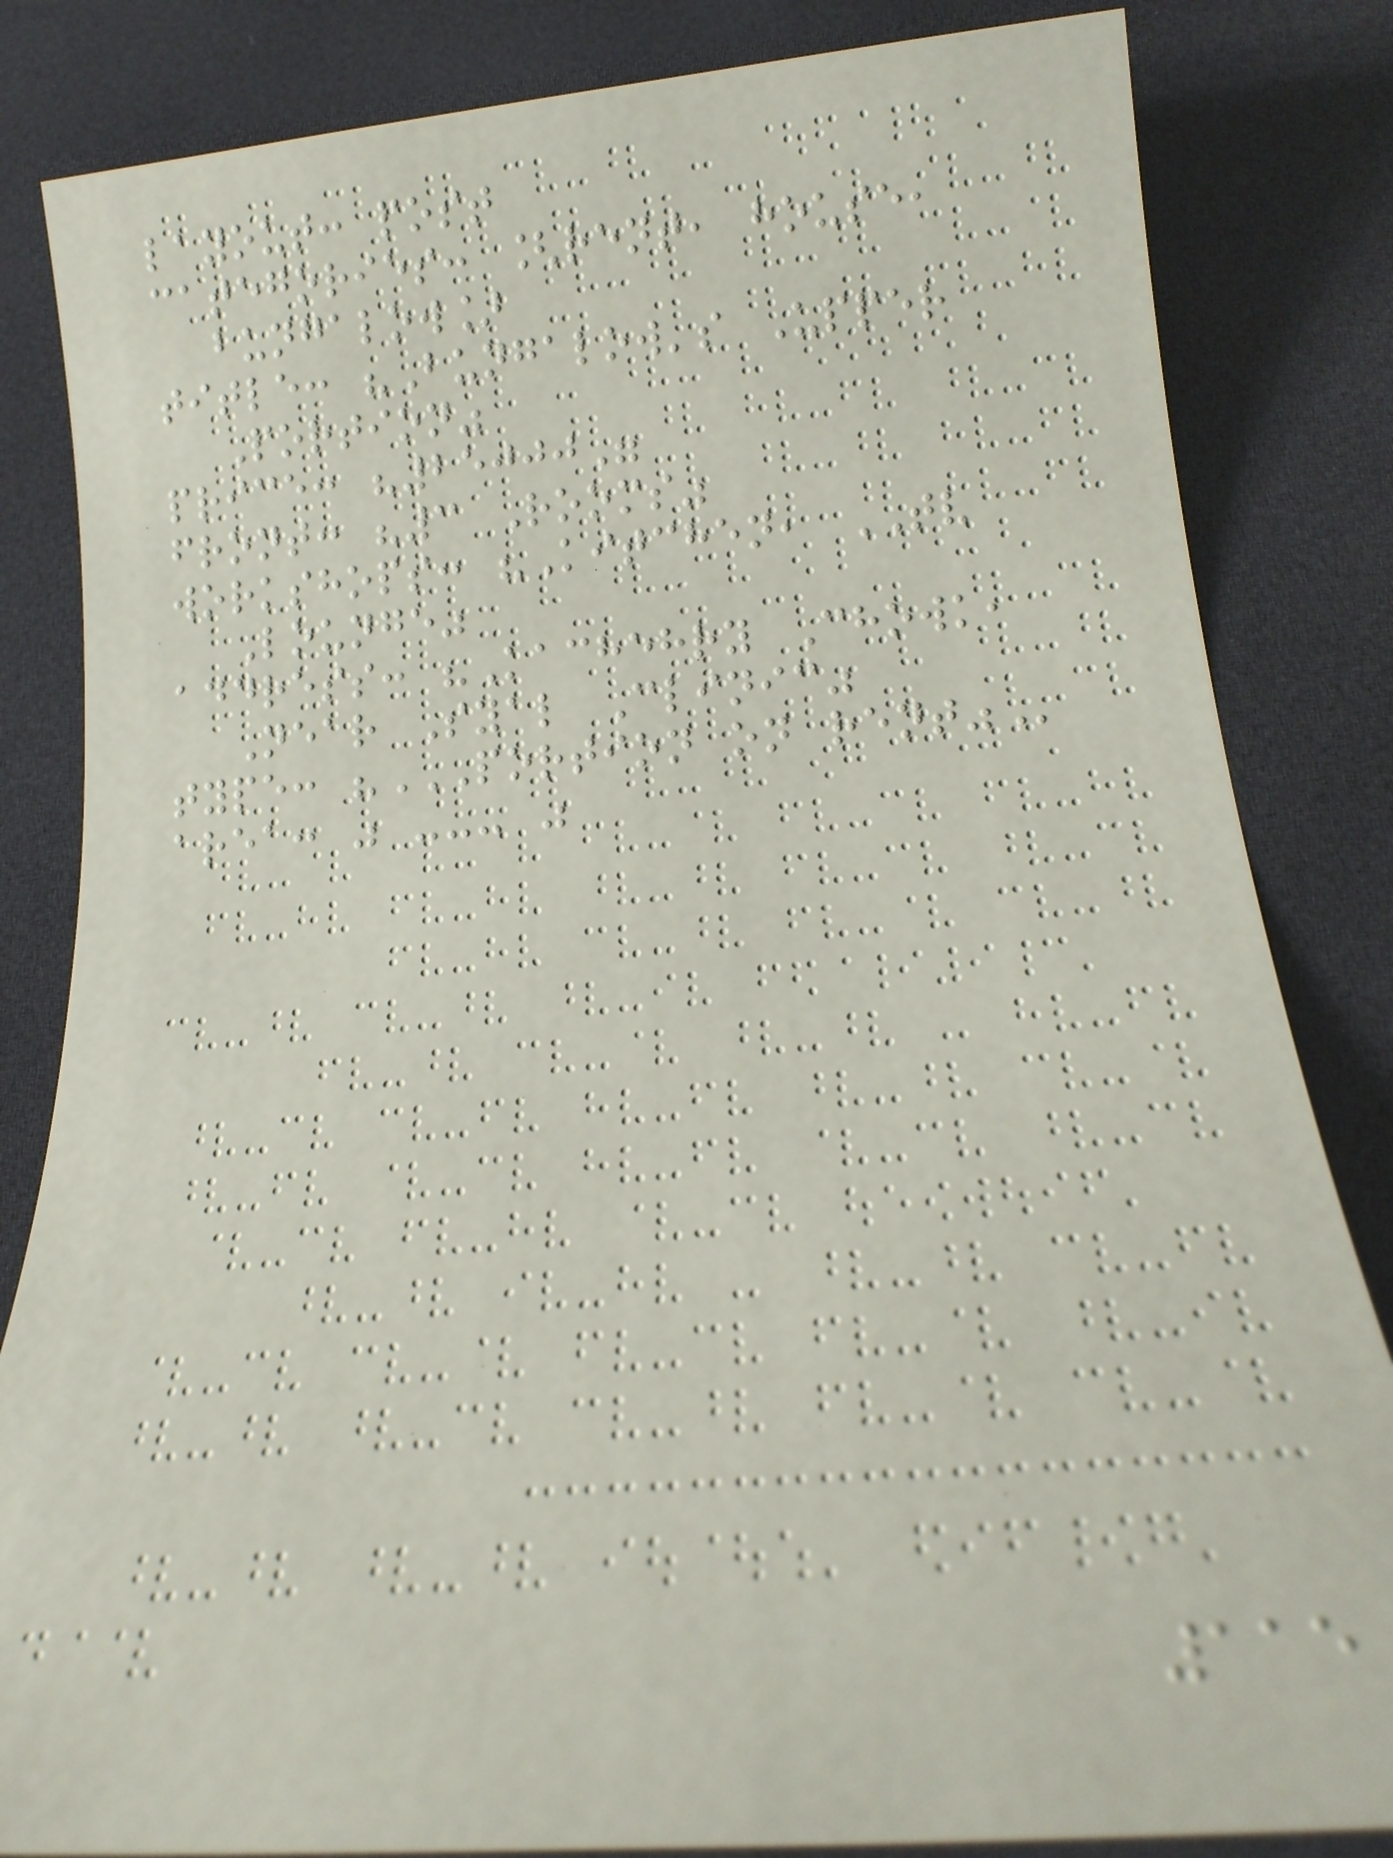layout: post
categories: [rent, house,
bungalow]
title: "Bungalow's Upper
Portion"
price: "25000"
front: "3 Rooms"
workshops: "Kitchen, TV
Lounge"
address: "Kachehry Chowk,
Near Syal Clinic"
type: "PORTION ON RENT"
area: " --- "
115
